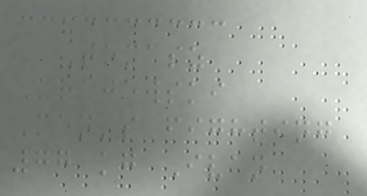Tomasz
Krajewski
Men's fighting
77 kg Ivan
